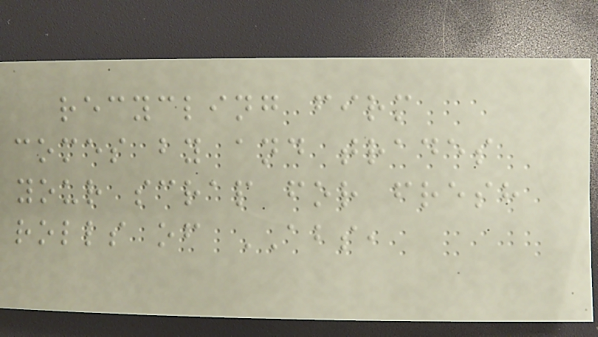recycling firm
comes by and trades
your scrap for fresh
rolls of ABS,
